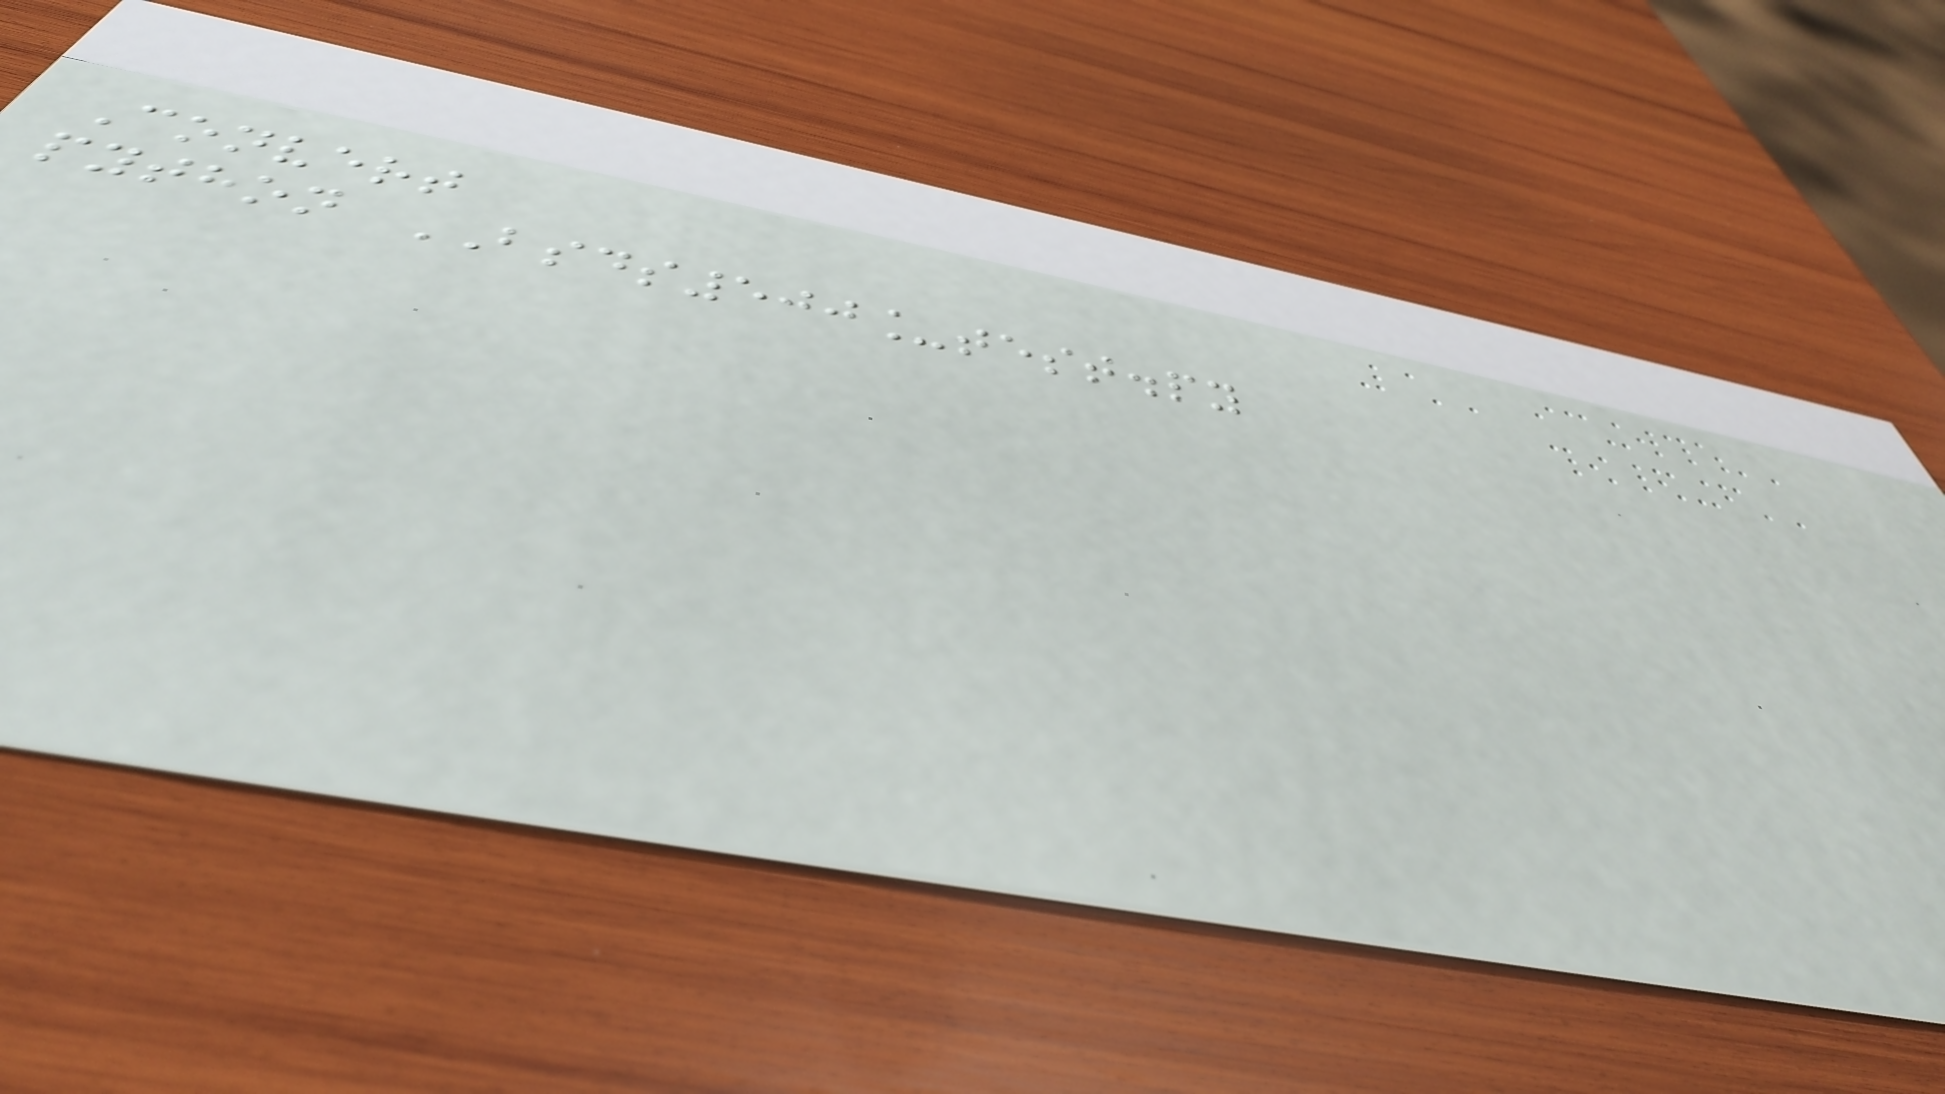Convert
python BSDS500_test.py
